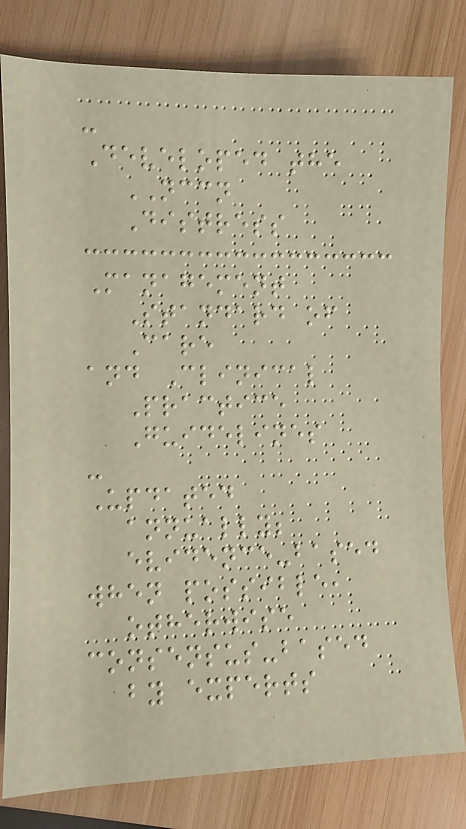-
Developed the
NCCN
Distress
Management
Standard of
Care
and Clinical
Practice
Guidelines
-
Updated
annually;
evidence-based
when possible,
otherwise
consensus-based
by experts
